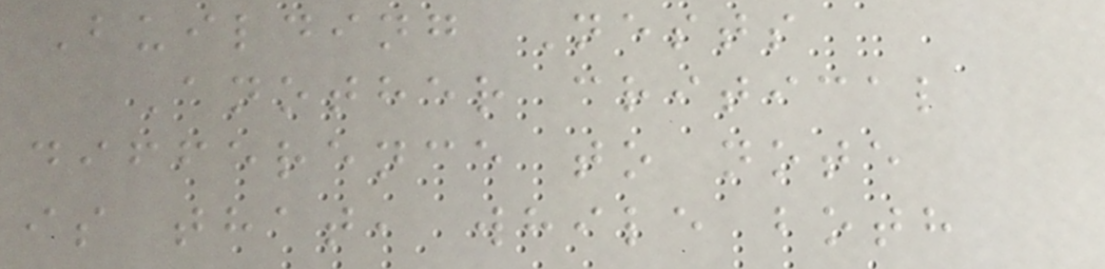Building Nests
Another critical
difference to note
is that, while both
